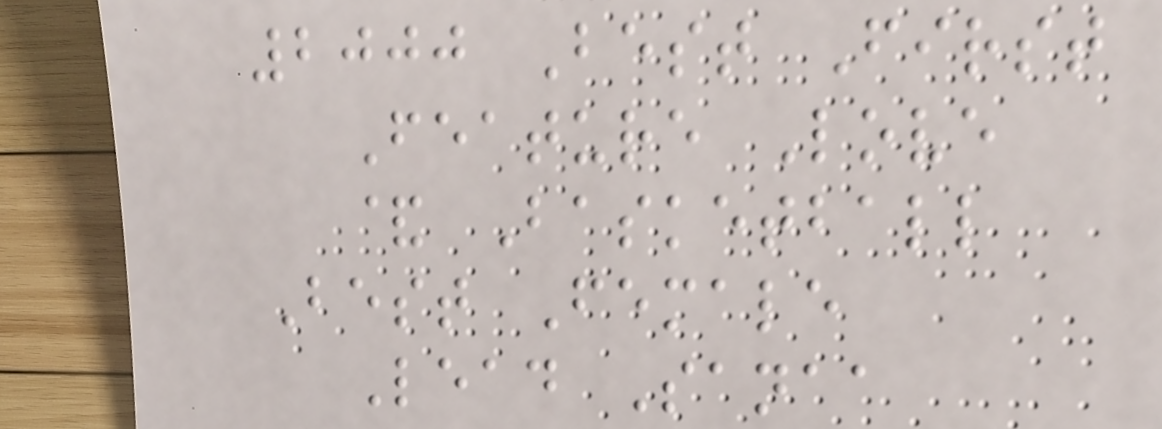2000 Best First
Feature Love
& Basketball
Best Female
Lead Sanaa
